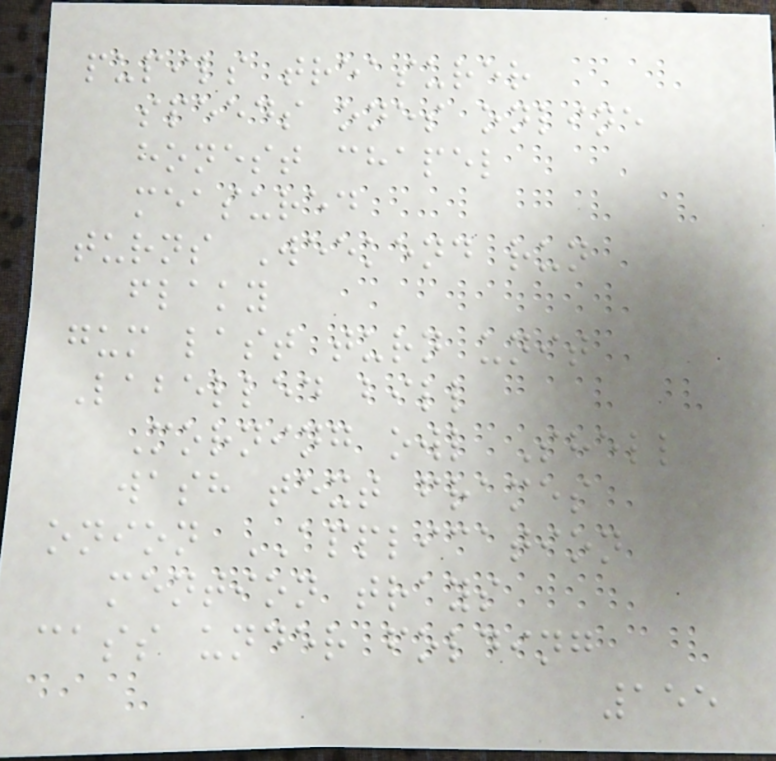pupils treasurer
speeds ones online
honest chapel
measured
turns Weekend run
flaky
gum last turn unit
Labelled bill
Morning owl Shell
wash text frames
onion APPLICATION
mention trays
cass under folding
155
